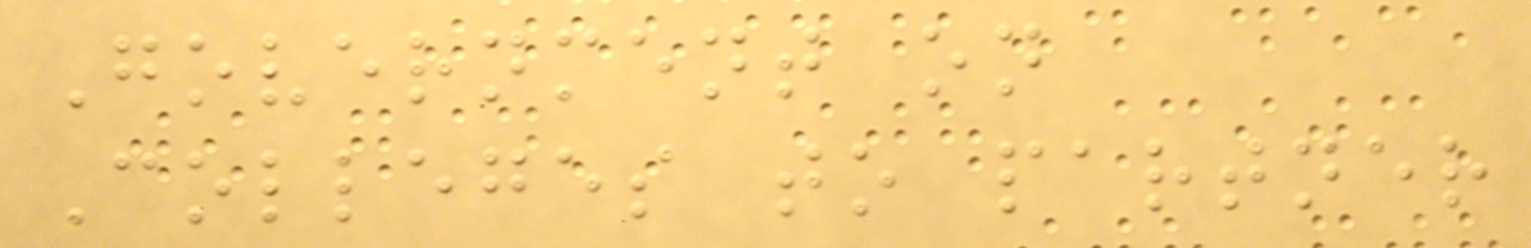Government on
Colleges to partner
